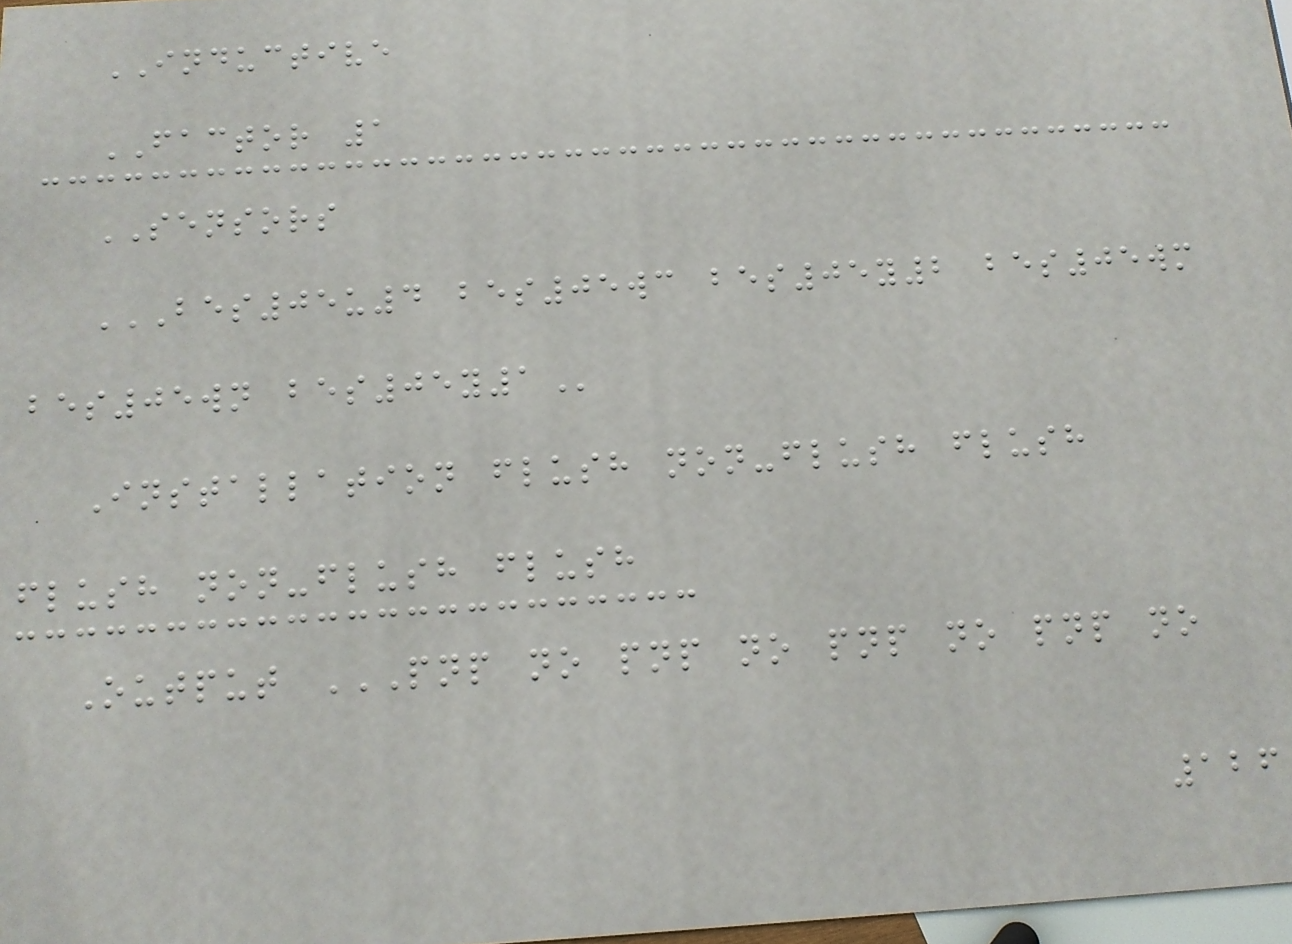INDUCTIVE
FACTOR 1
SENSORS
BES05U4 BES05WC BES05Y2 BES05WM
BES05WN BES05Y1
Installation flush non-flush flush
flush non-flush flush
Output PNP NO PNP NO PNP NO PNP NO
126
